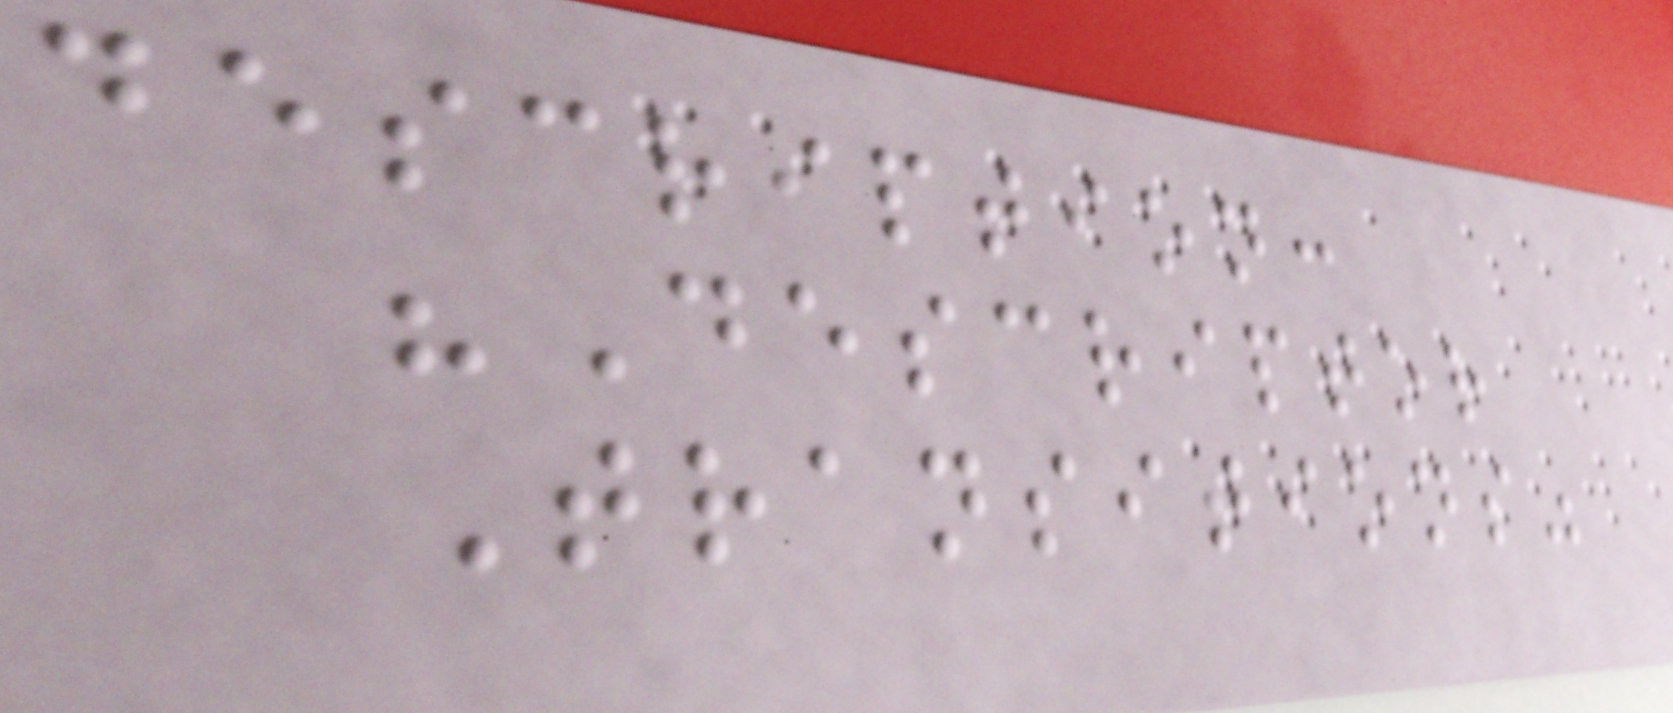description:
"Descriptor
Transitions"
